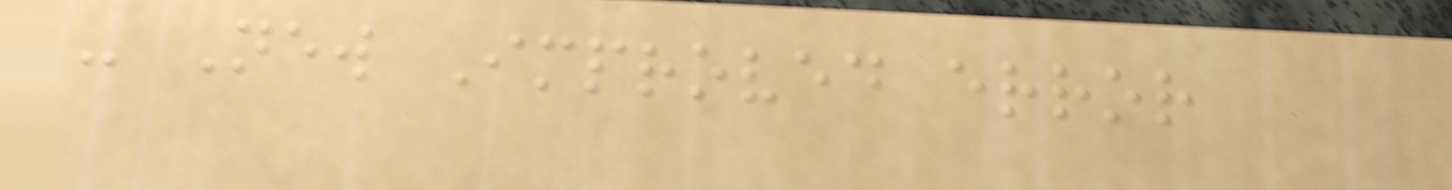- New Improved error
